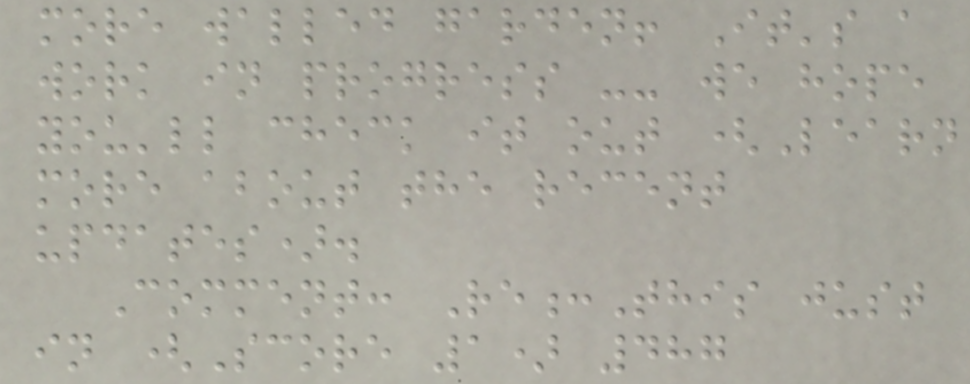more walled garden! It's a
work in progress -- we hope
you'll check it out (Learn
more about the recent
updates).
Comment: Re:This just
in (Score 1) 487
